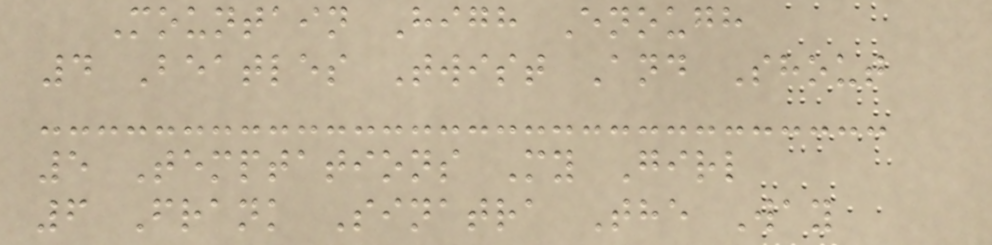Mountain High Enough
4 Beatles Twist And Shout
5 Temptations My Girl
6 Frank Sinatra The Way
